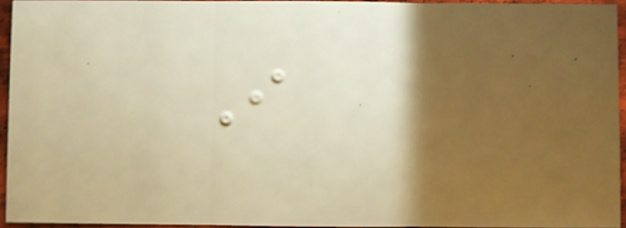I
